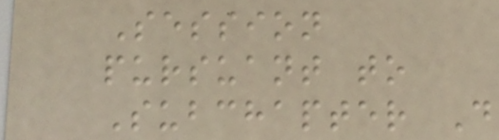Session
pursuant to
Subchapter D
